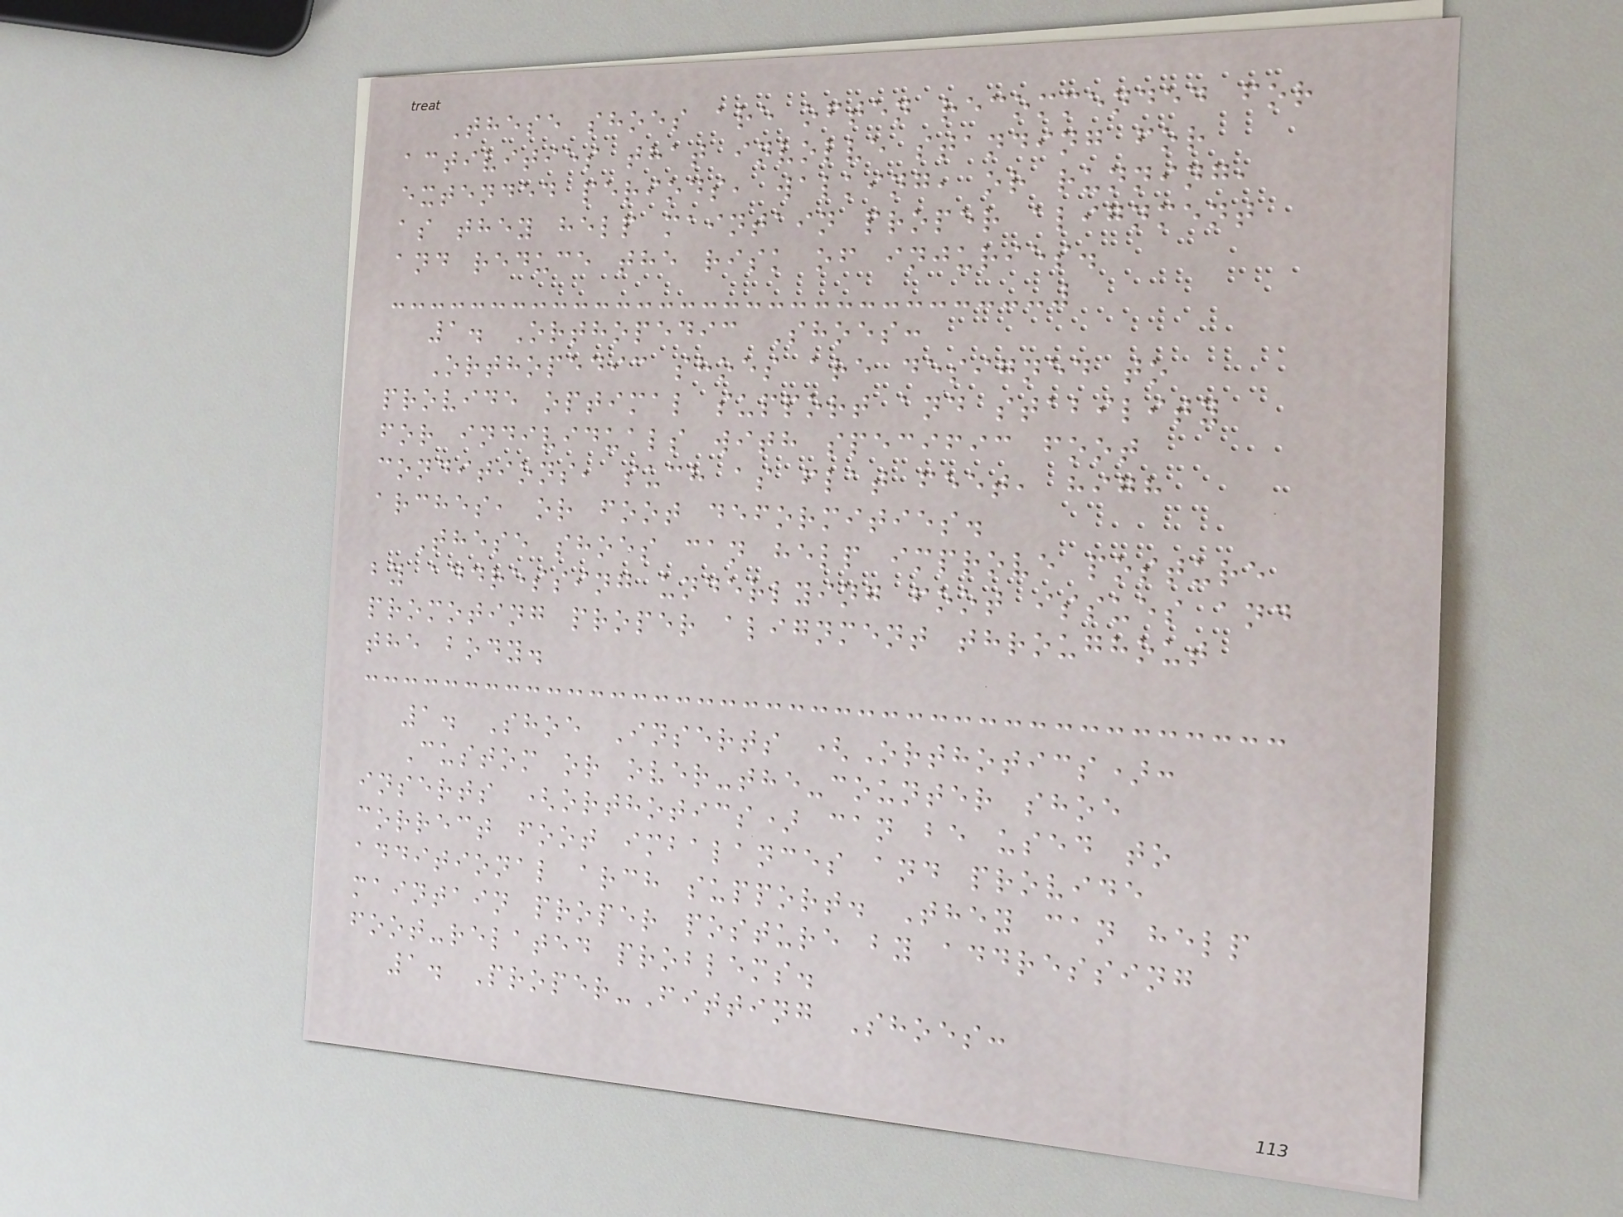These shoes are often recommended for
activities that involve standing for
extended periods, walking, or running,
as they help maintain proper alignment
and reduce the risk of injuries.
1. Orthopedic Shoes:
Orthopedic shoes are designed to
provide optimal support and stability
for individuals with specific foot
conditions, such as flat feet, high
arches, or foot deformities.
These shoes can help improve posture
by addressing underlying foot issues and
promoting proper alignment throughout
the body.
1. Shoe Inserts (Orthotics):
Custom or over-the-counter shoe
inserts (orthotics) can be used to
correct foot imbalances and provide
additional arch support. They can help
maintain proper posture by addressing
foot-related problems.
1. Proper-Fitting Shoes:
